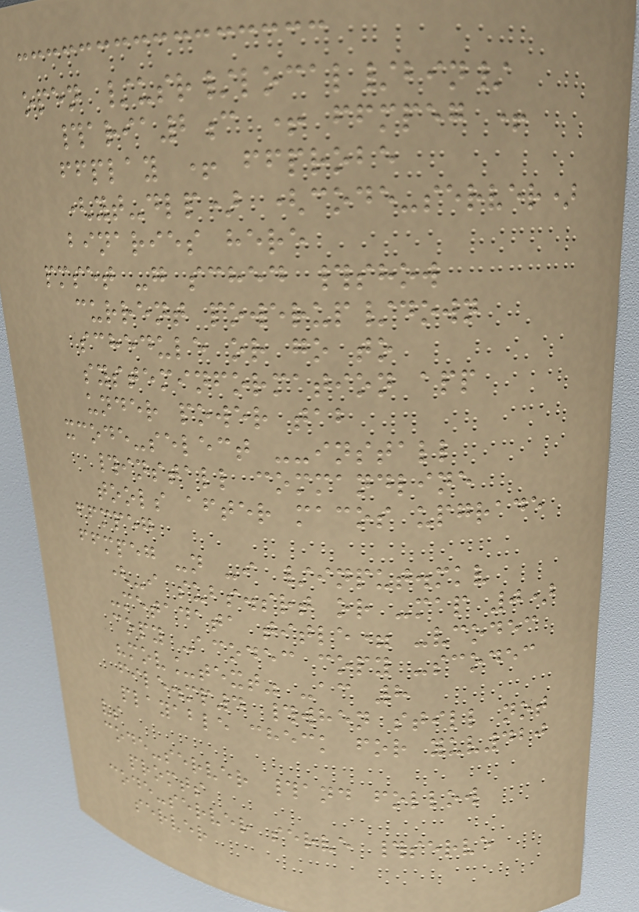open /usr/local/bin/
#aria2c + ffmpeg +
ffplay + ffprobe
(yt-dlp) (code-server)
binaries here
pmset -g sched #show
current powerup/down
schedule or go to
systeminformation app
under power tab
xcode-select --install
#install commandline
tools after macos upgrade
ffmpeg
ffmpeg -n -i /input.mkv
(-i subs.srt or -map 0)
-metadata title= -vcodec
copy -acodec copy -scodec
"mov_text" -ac 8
file.mp4 #when still not
playable check for yuv420
vs
code-server #and follow
promts
code-server serve #serve
server
